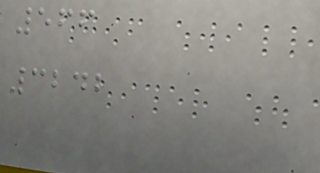566
3242
